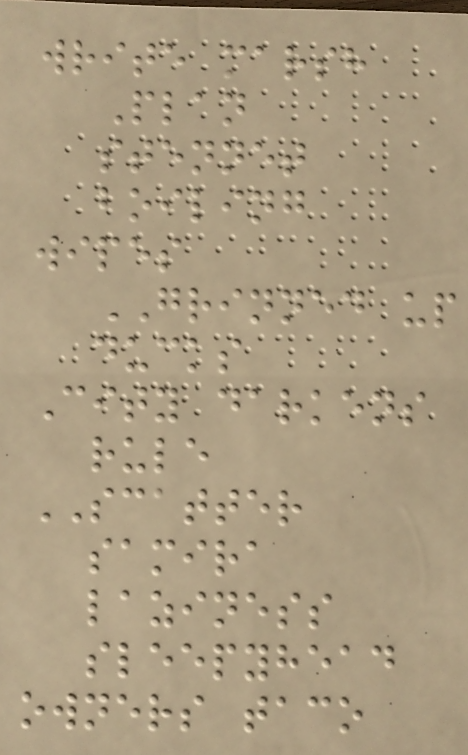write marsh
Plan
stennet
boiling
wipes
GRINNED up
ducks
City darkens
rule
SCATTER
samira
laziness
sleepyhead
owners taco
